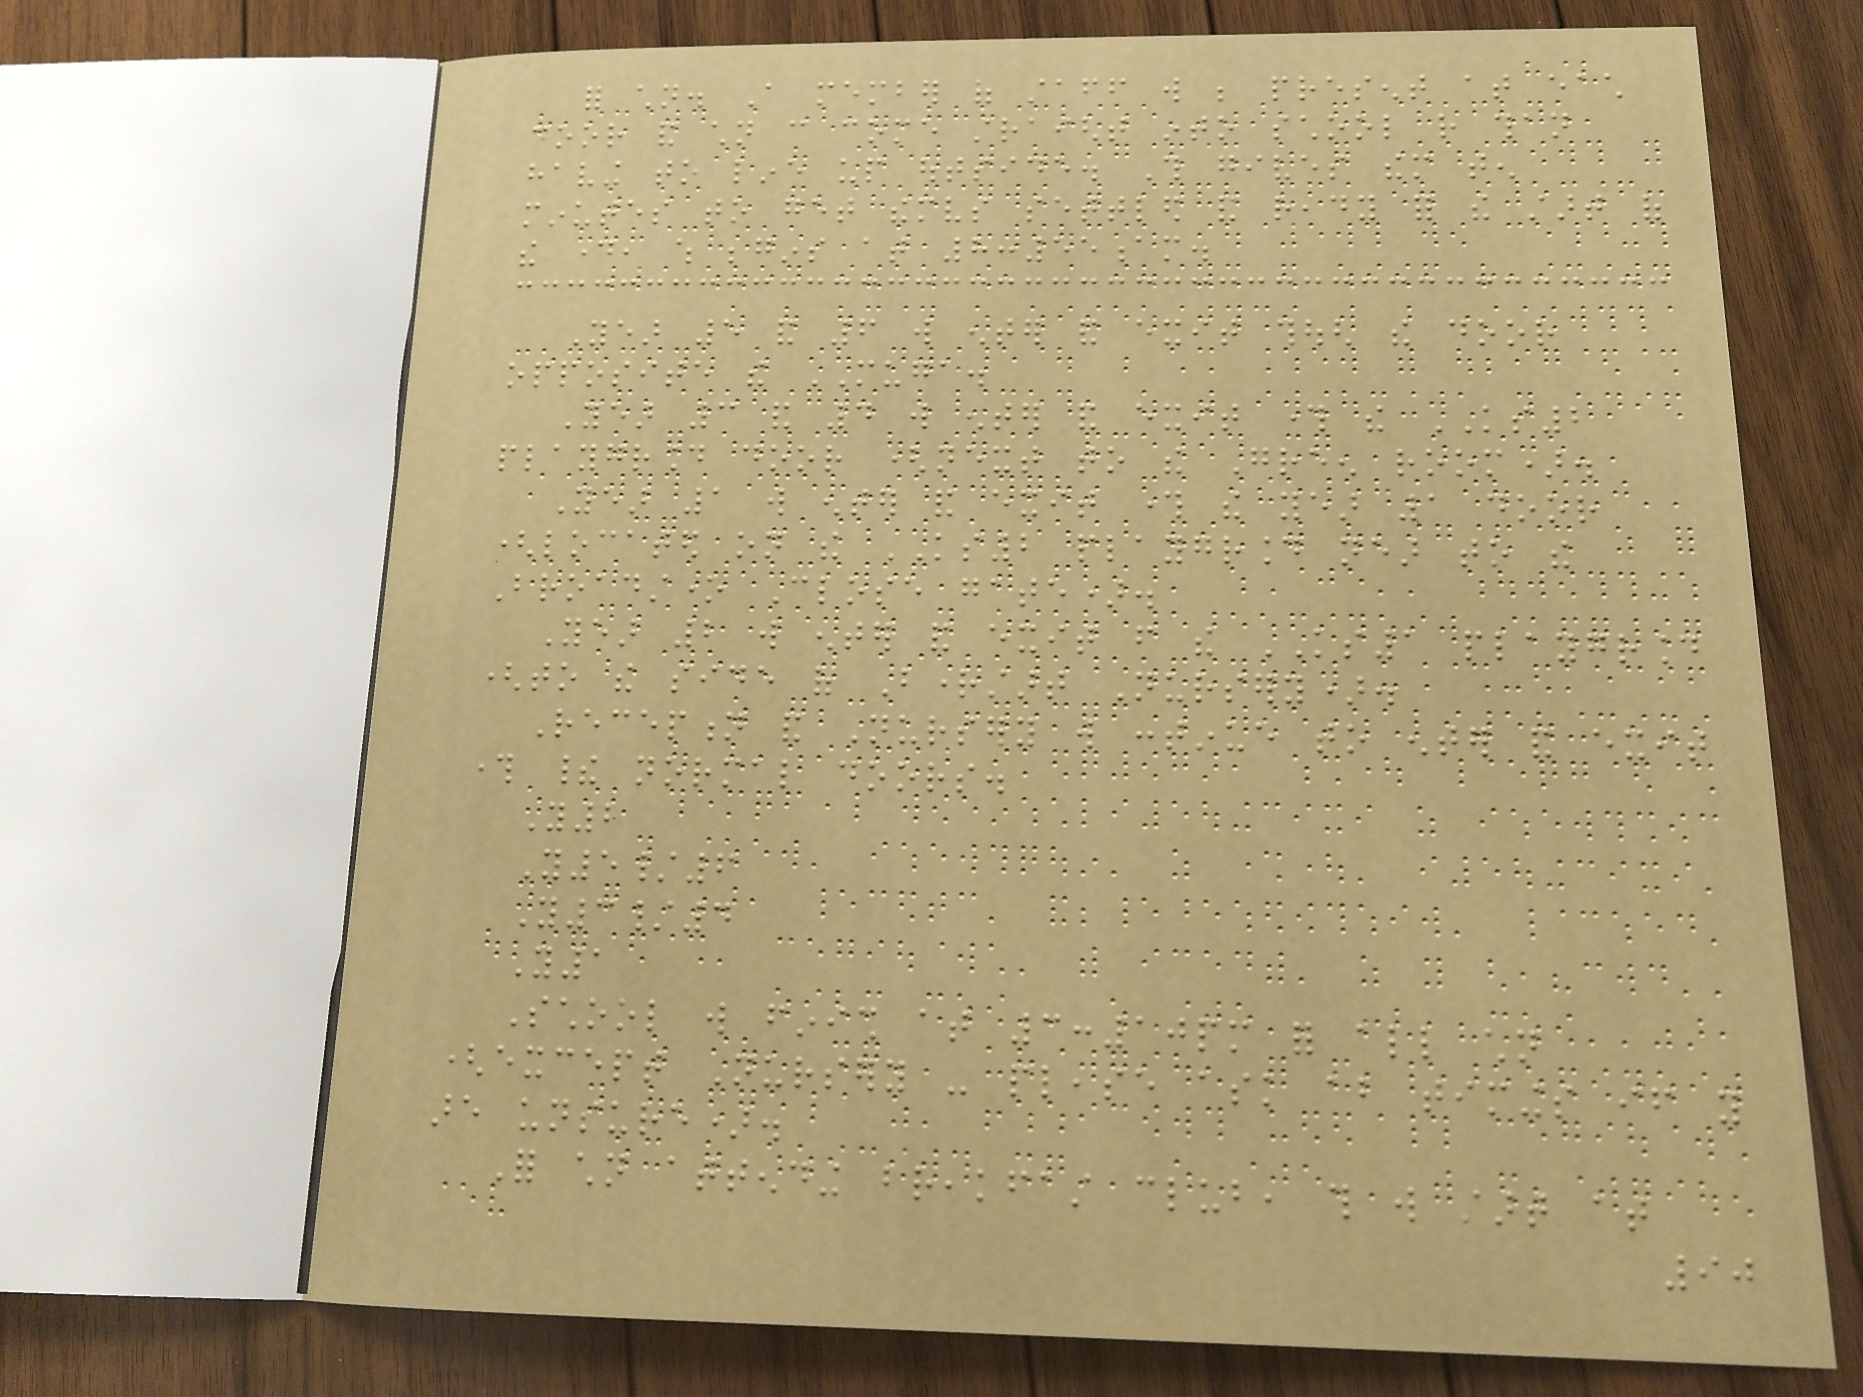for children. A member of staff will be present at each
door and children can come straight into school rather than
having to line up outside. This gives them ten
minutes to get themselves settled and ready for the start of
the day, which begins at 8:55am.
Year 5 and 6 will enter and exit though the door
opposite the MUGA.
Year 3 and 4 will enter and exit through the KS2
playground door (next to the Green room).
Year 1 will enter and exit through the year 1 door
(located on the KS2 playground near to the
Broadstone Close gate).
Year 2 will enter and exit from the KS1 playground
(to the side of Brightstart Nursery).
Reception and Nursery will continue to enter and exit
through their normal doors.
Y2
Y5/6
Y3/4
Y1
School will finish at 3:10pm for all children
(except Nursery - please ask about timings if you
are unsure).
For children attending breakfast club, this will start at
90
